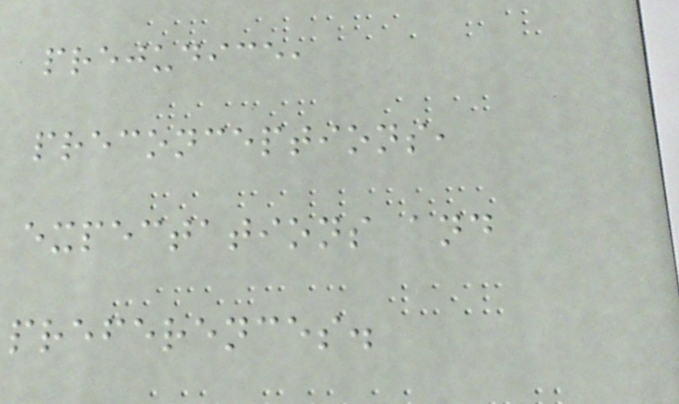prejudice,
preconceptions,
expectations and
preferences.
